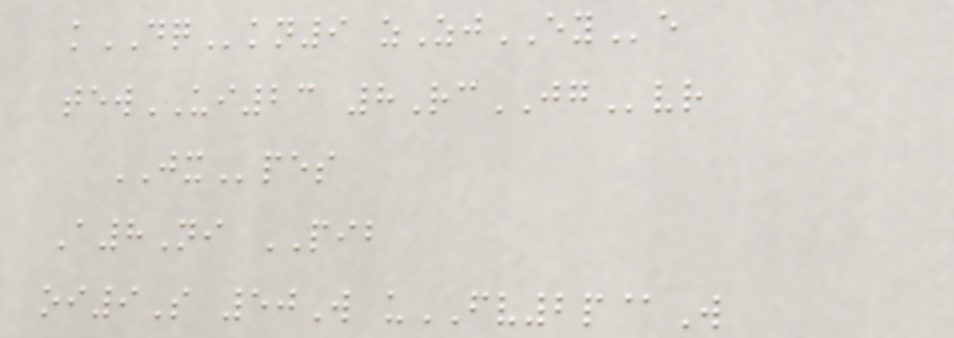kDQkn9 zZjEYe
tewUI23 8RcJGvr
JXpes
A8Ni PIB
oi9S 50W uFV2p@W
